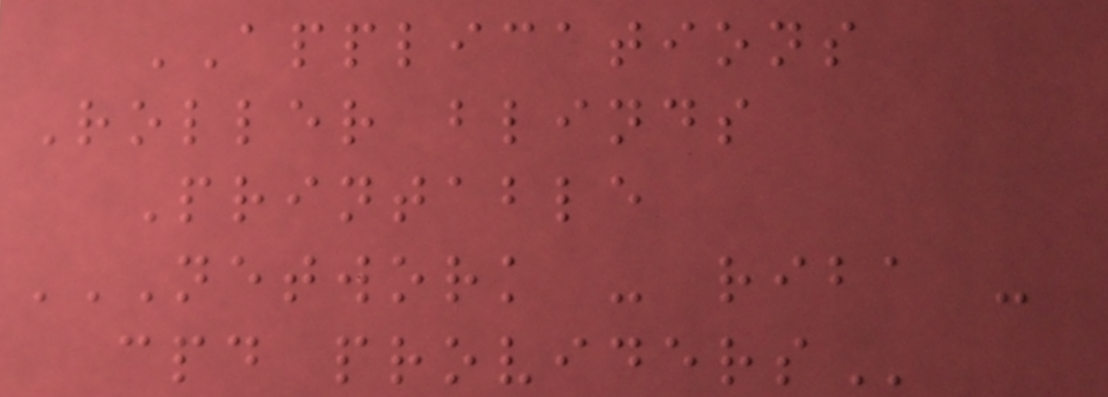APPLICATIONS
Roller blinds
Printable
NETWORK - RIBA -
CPD PROVIDERS
